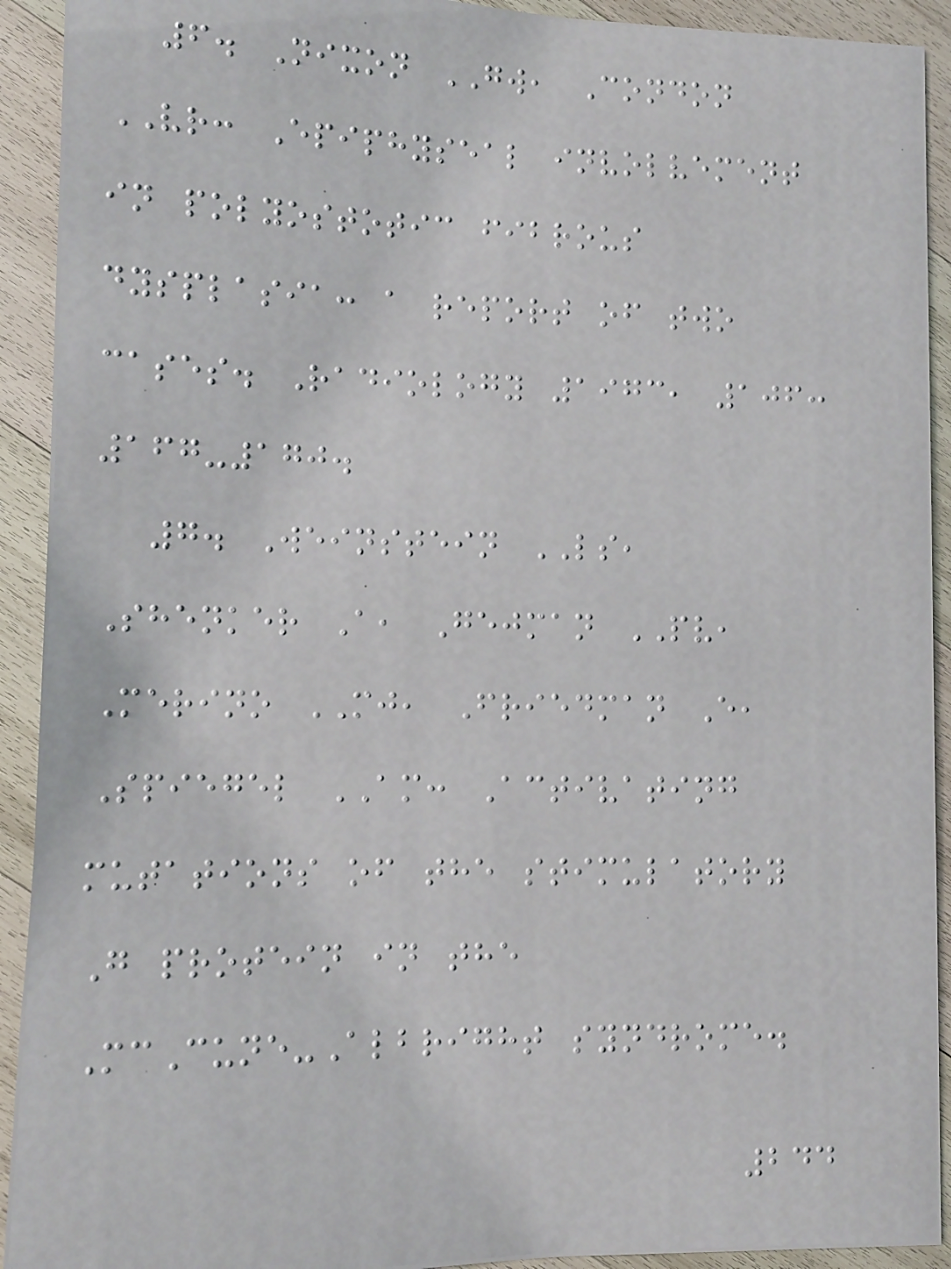6. Nixon GW, Condon
VR: Epiphyseal involvement
in polyostotic fibrous
dysplasia: a report of two
cases. Radiology 1973, 106:
167-170.
7. Weinstein LS,
Shenker A, Gejman PV,
Merino MJ, Friedman E,
Spiegel AM: Activating
mutations of the stimulatory
G protein in the
McCune-Albright syndrome.
244
